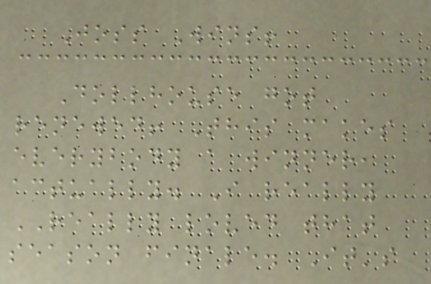Joss Wins!
Dollhouse got
renewed! This makes
everybody a winner,
actually. I really
REALLY loved that
season finale. It's
